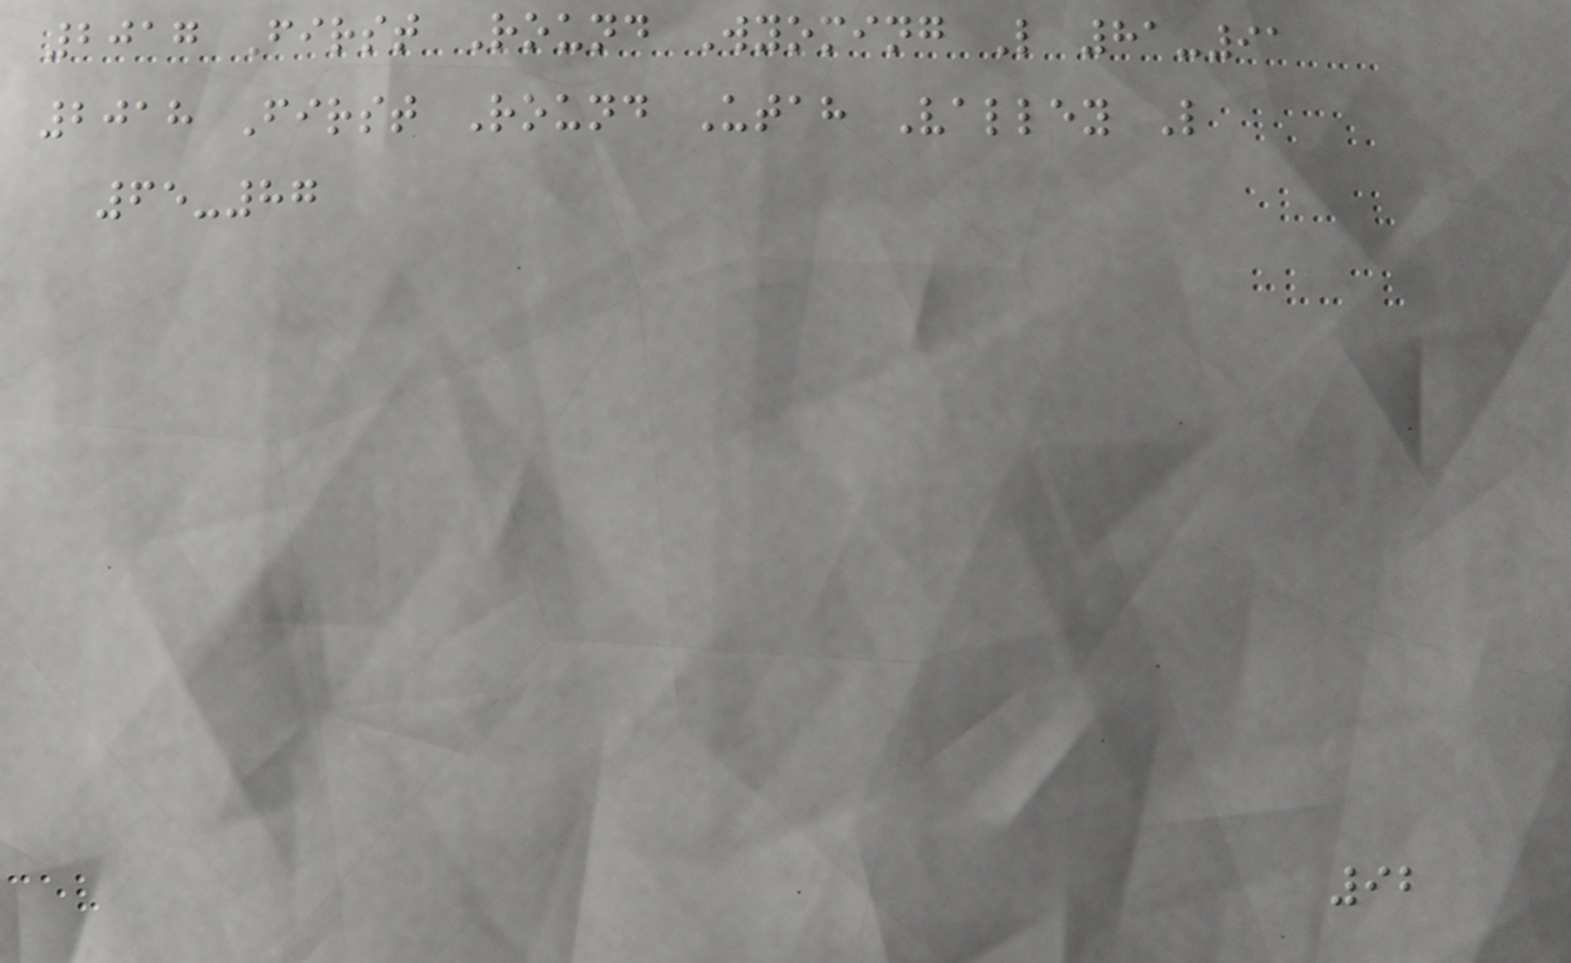2017 First Round Wyoming L 81-91
2018 First Round Utah Valley L
65-87
92
